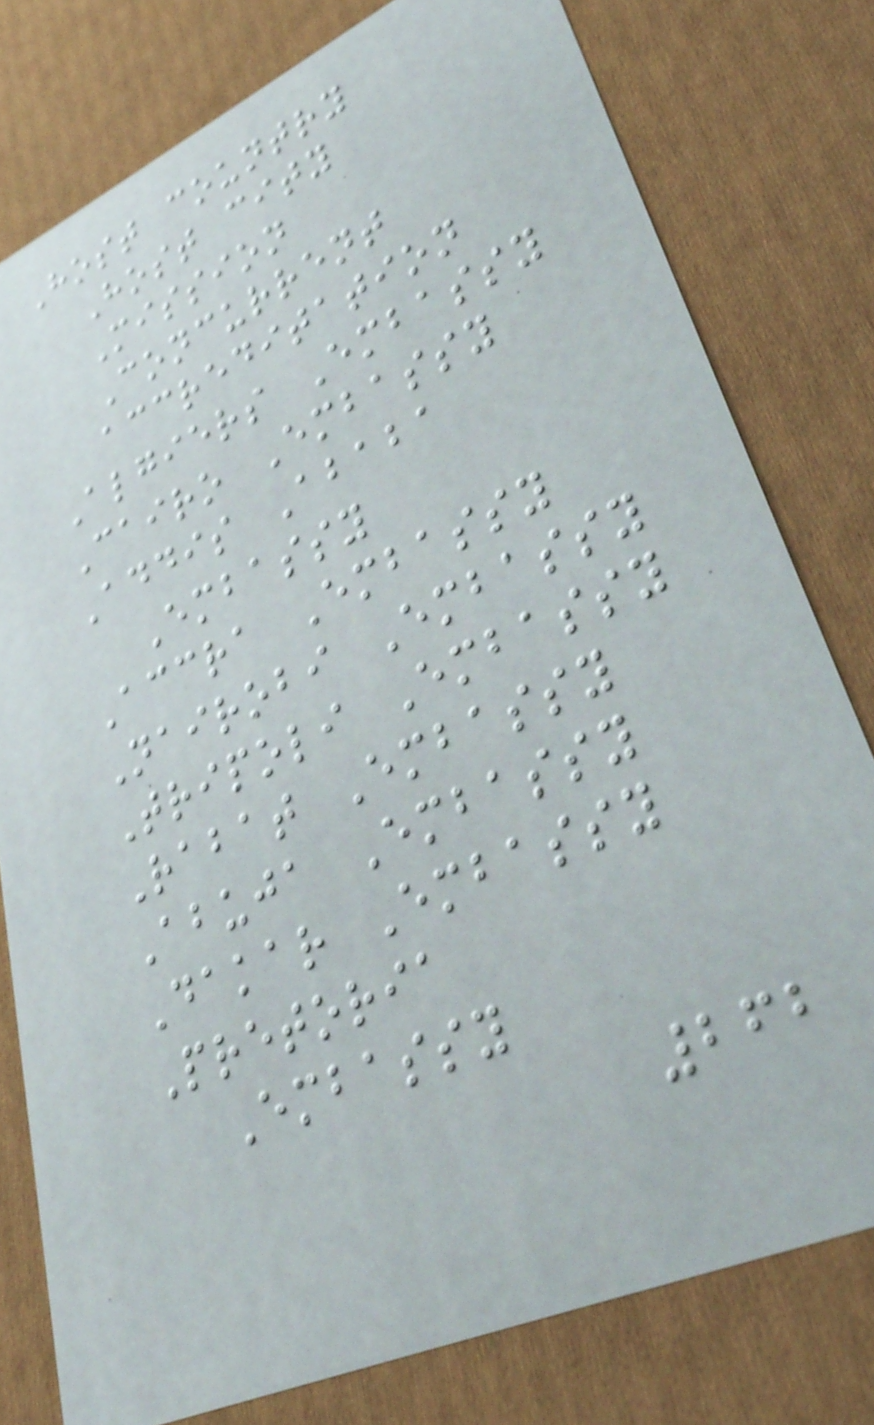Host country
Host city
Mission
Concurrent
accreditation
Algiers Embassy
Cairo Embassy
Addis Ababa
Embassy
Accra Embassy
Nairobi Embassy
Tripoli Embassy
Rabat Embassy
Abuja Embassy
Dakar Embassy
Pretoria
Embassy
262
